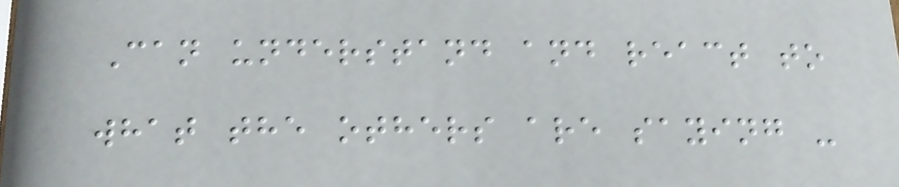Can understand and react to
what the others are saying -
